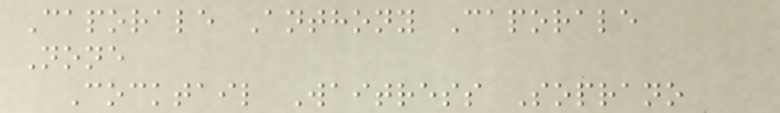Caporale Anthony Caporale
None
Cocktail Waitress Soprano
